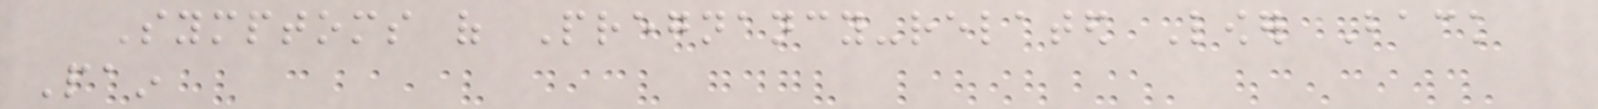Symptoms of Pregnancy-related Lower Back
Pain
